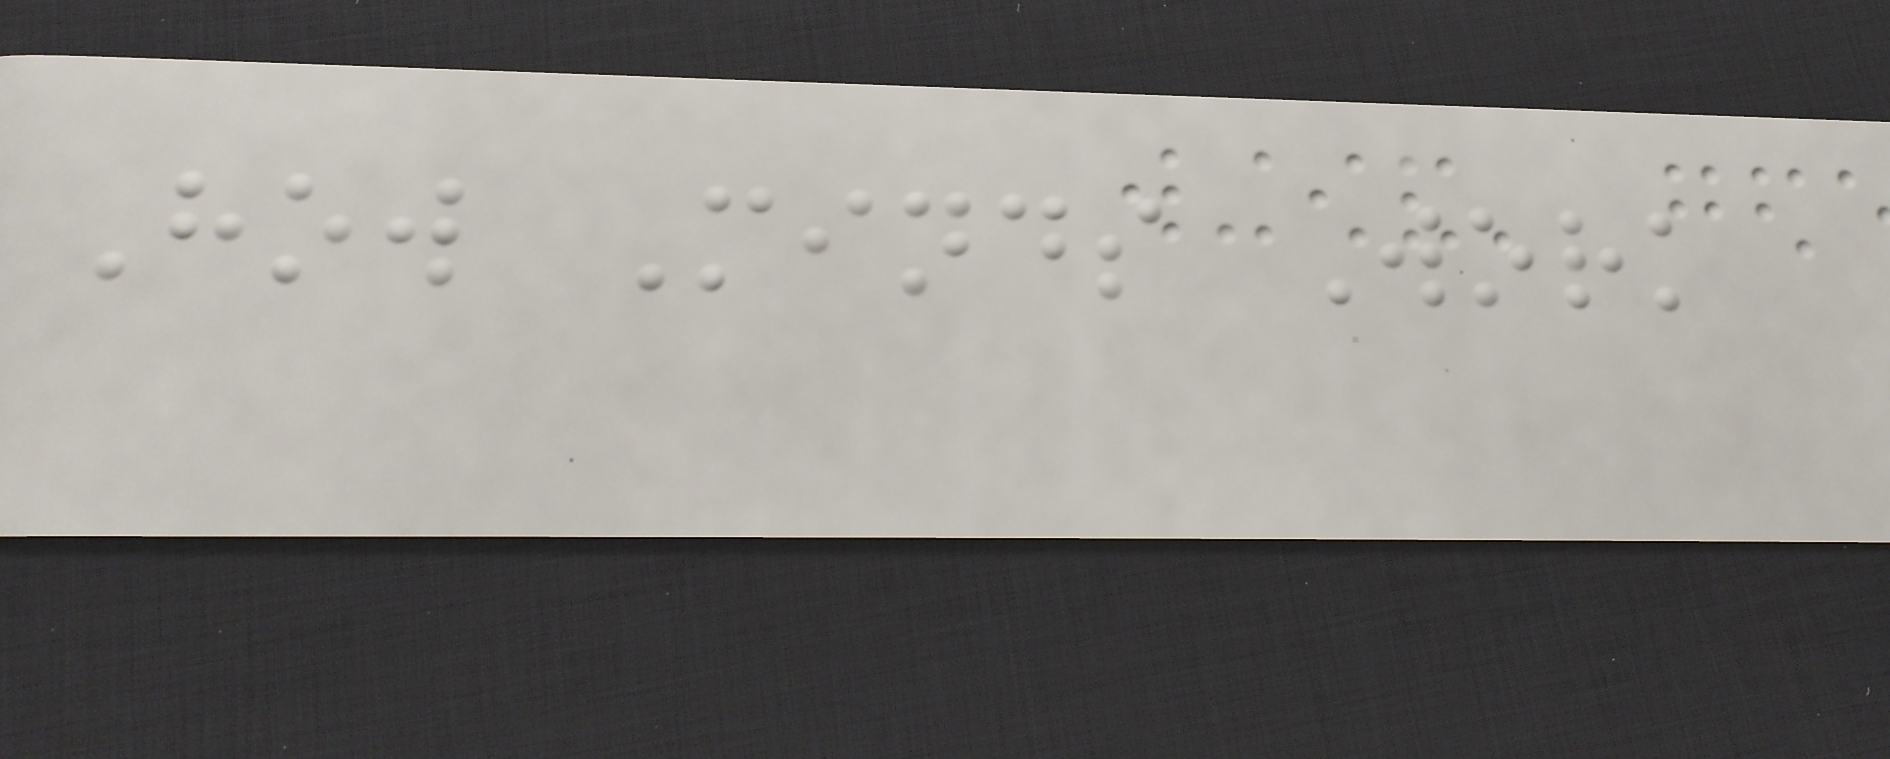How Minds Work
